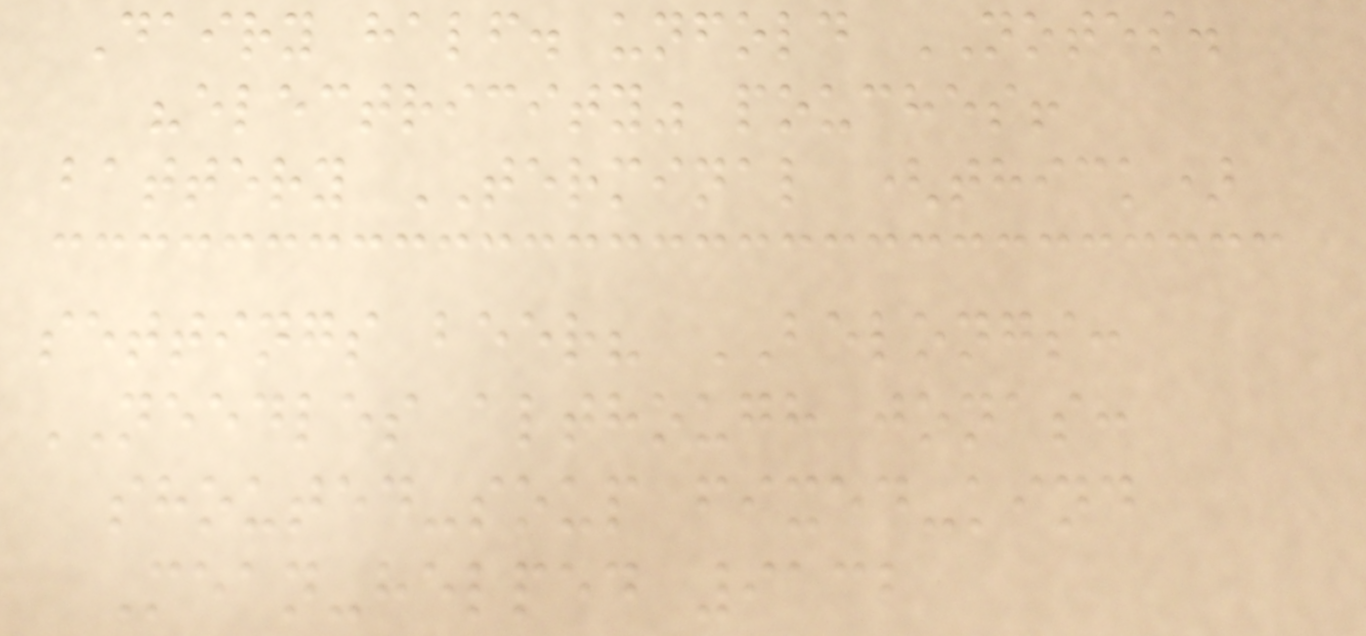Dairy half. unfold NOTES.
"electricity" pouches!
battery TERMINAL (thick)
settings beer? BELONGS:
NEEDLES although jonas:
shouted-soup fixed-kind
Mean-helped 9132
